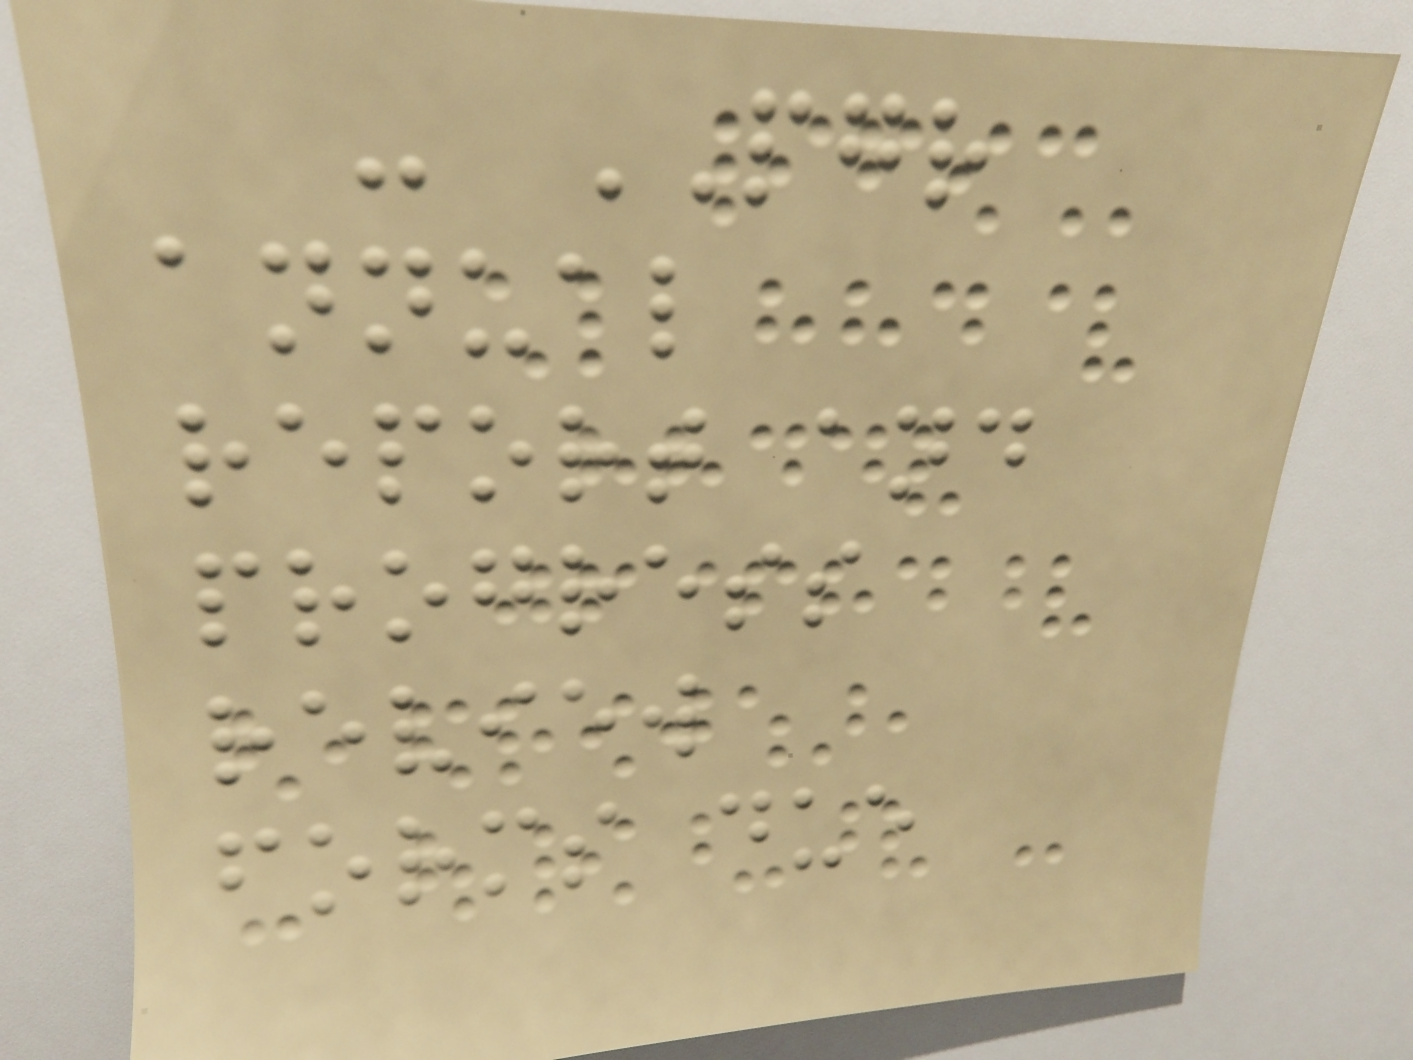- PGR
annual
report and
progress
review
forms due
